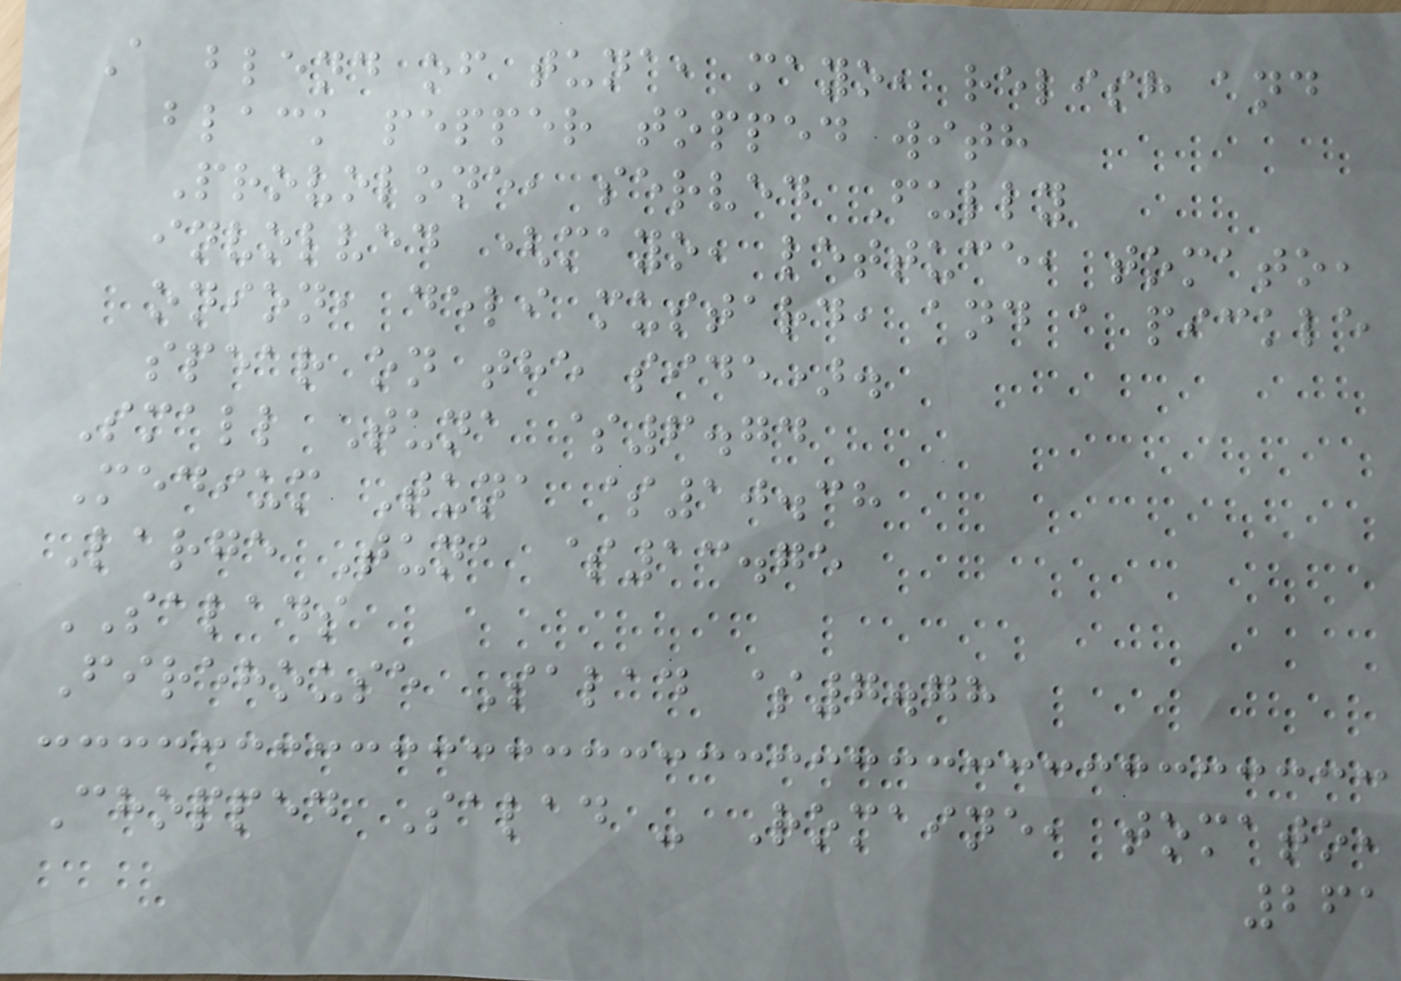A blend of tuna, mayo, relish and
black pepper topped with
Provolone, served Fully
involved (mayo, lettuce, tomato,
onion, deli mustard, and a pickle
spear on the side).
Small Tuna $6.74
Medium Tuna $10.38
Large Tuna $13.75
SALADS
Firehouse Salad $7.78
Chopped Salad - Romaine, tomato,
261
